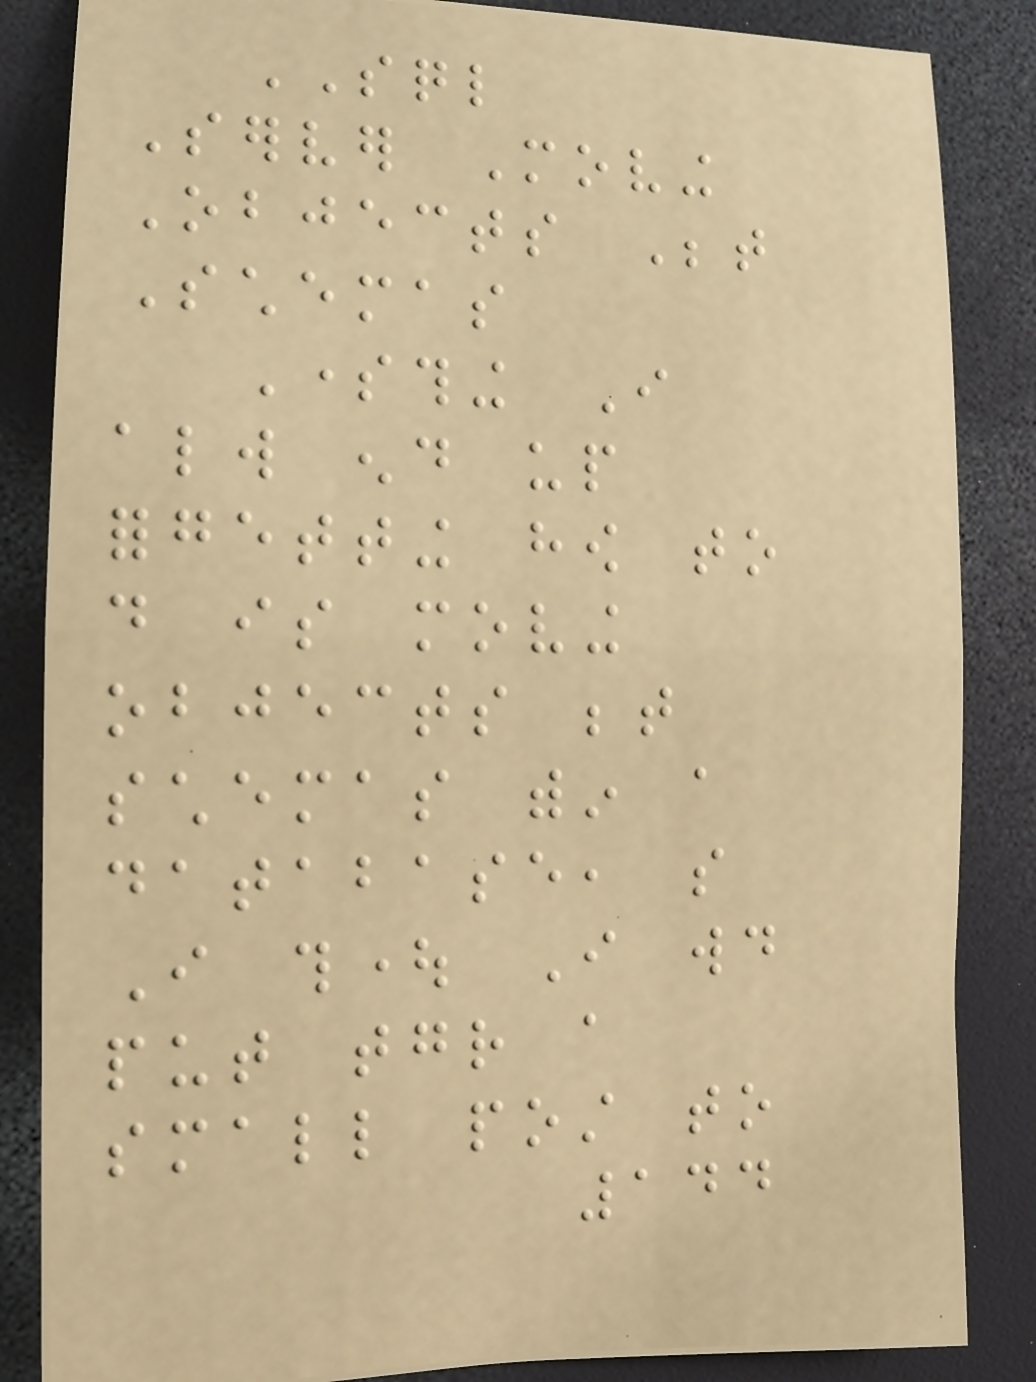SQL
Server Moving
Objects Between
Schemas
Something I
always end up
forgetting how to
do is moving
objects between
schemas within a
database, so
I thought I would
put together a
small post to
144
